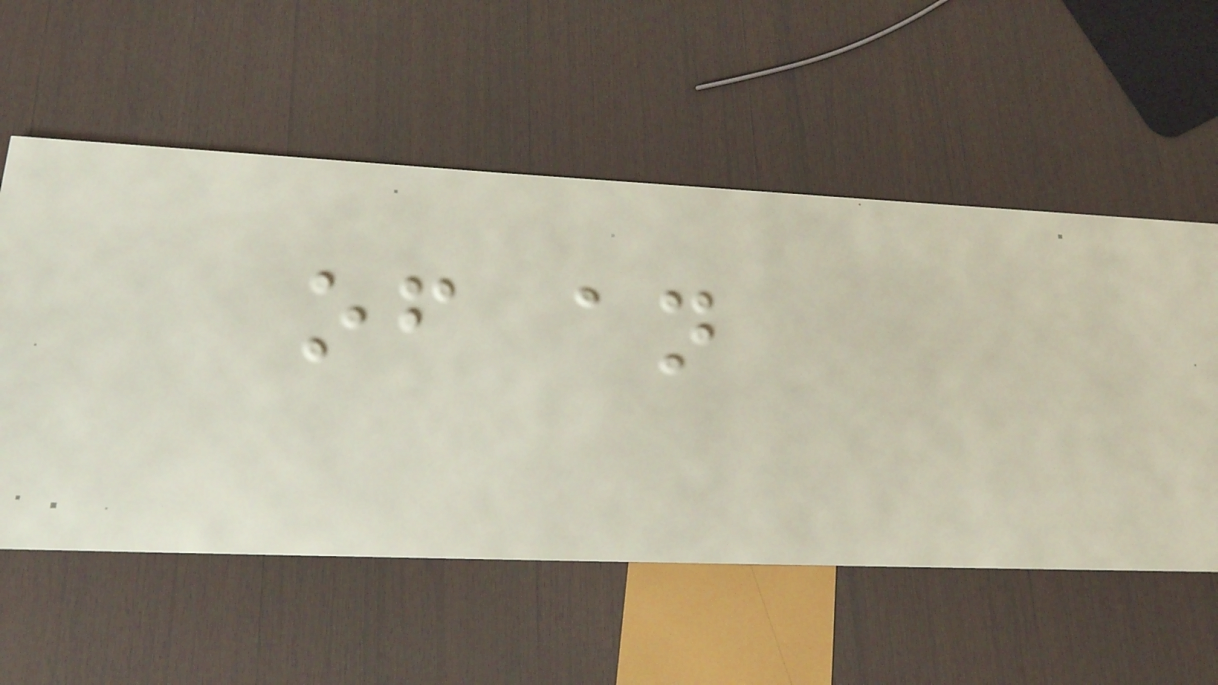of an
